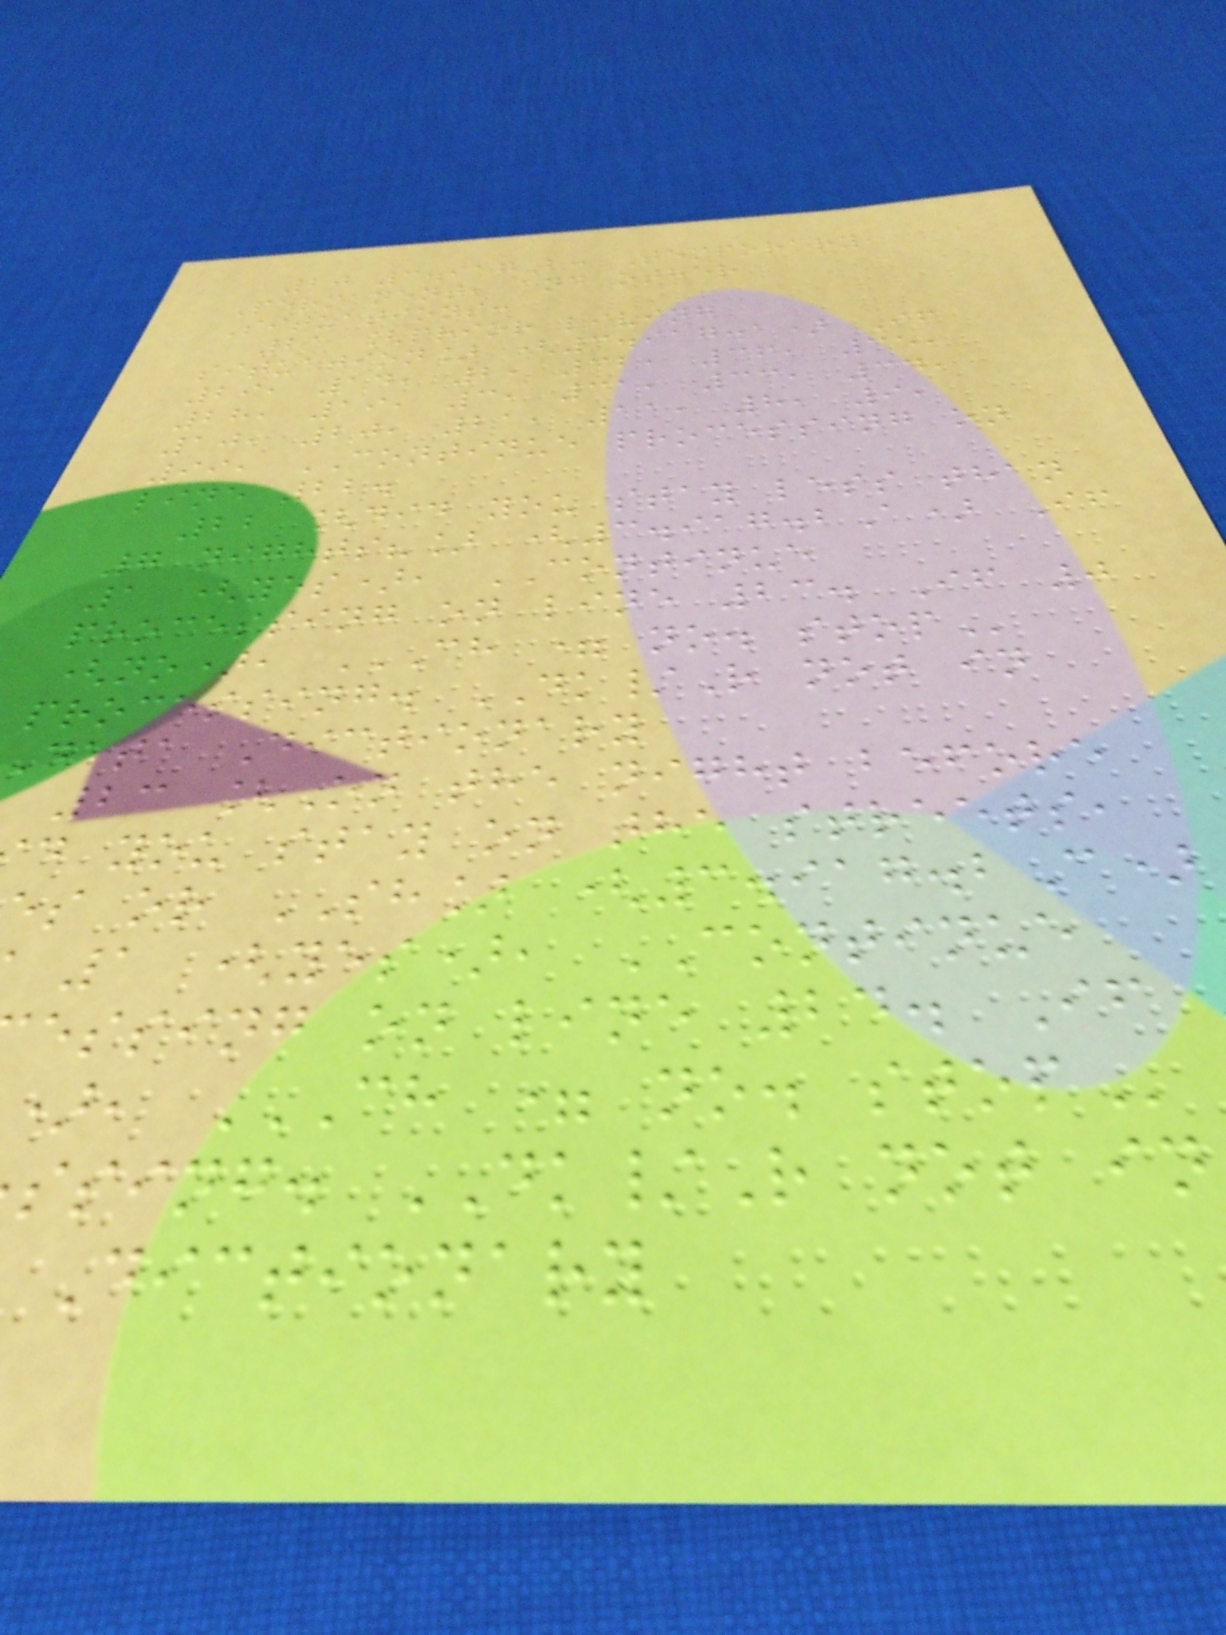20 3.917B: Temporary,
Permanent, and other
Situations:
21 [prior living
situation] (3.917.1) If
29, 14, 2, 32, 36, 35,
28, 19, 3, 31, 33, 34,
10, 20, 21, 11, 8, 9,
99, CONTINUE processing on
line 22.
22 [did you stay less than
7 nights?] (3.917.2A) If
1 (yes), CONTINUE
processing on line 23. If 0
(no), CH = NO. STOP
processing. DK/R not in
data Dictionary
23 [On the night before
d you stay on the streets,
s or SH] (3.917.2C)
1 (yes), CONTINUE
essing on line 24. If
, CH = NO. STOP
ssing. DK/R not in
Dictionary
